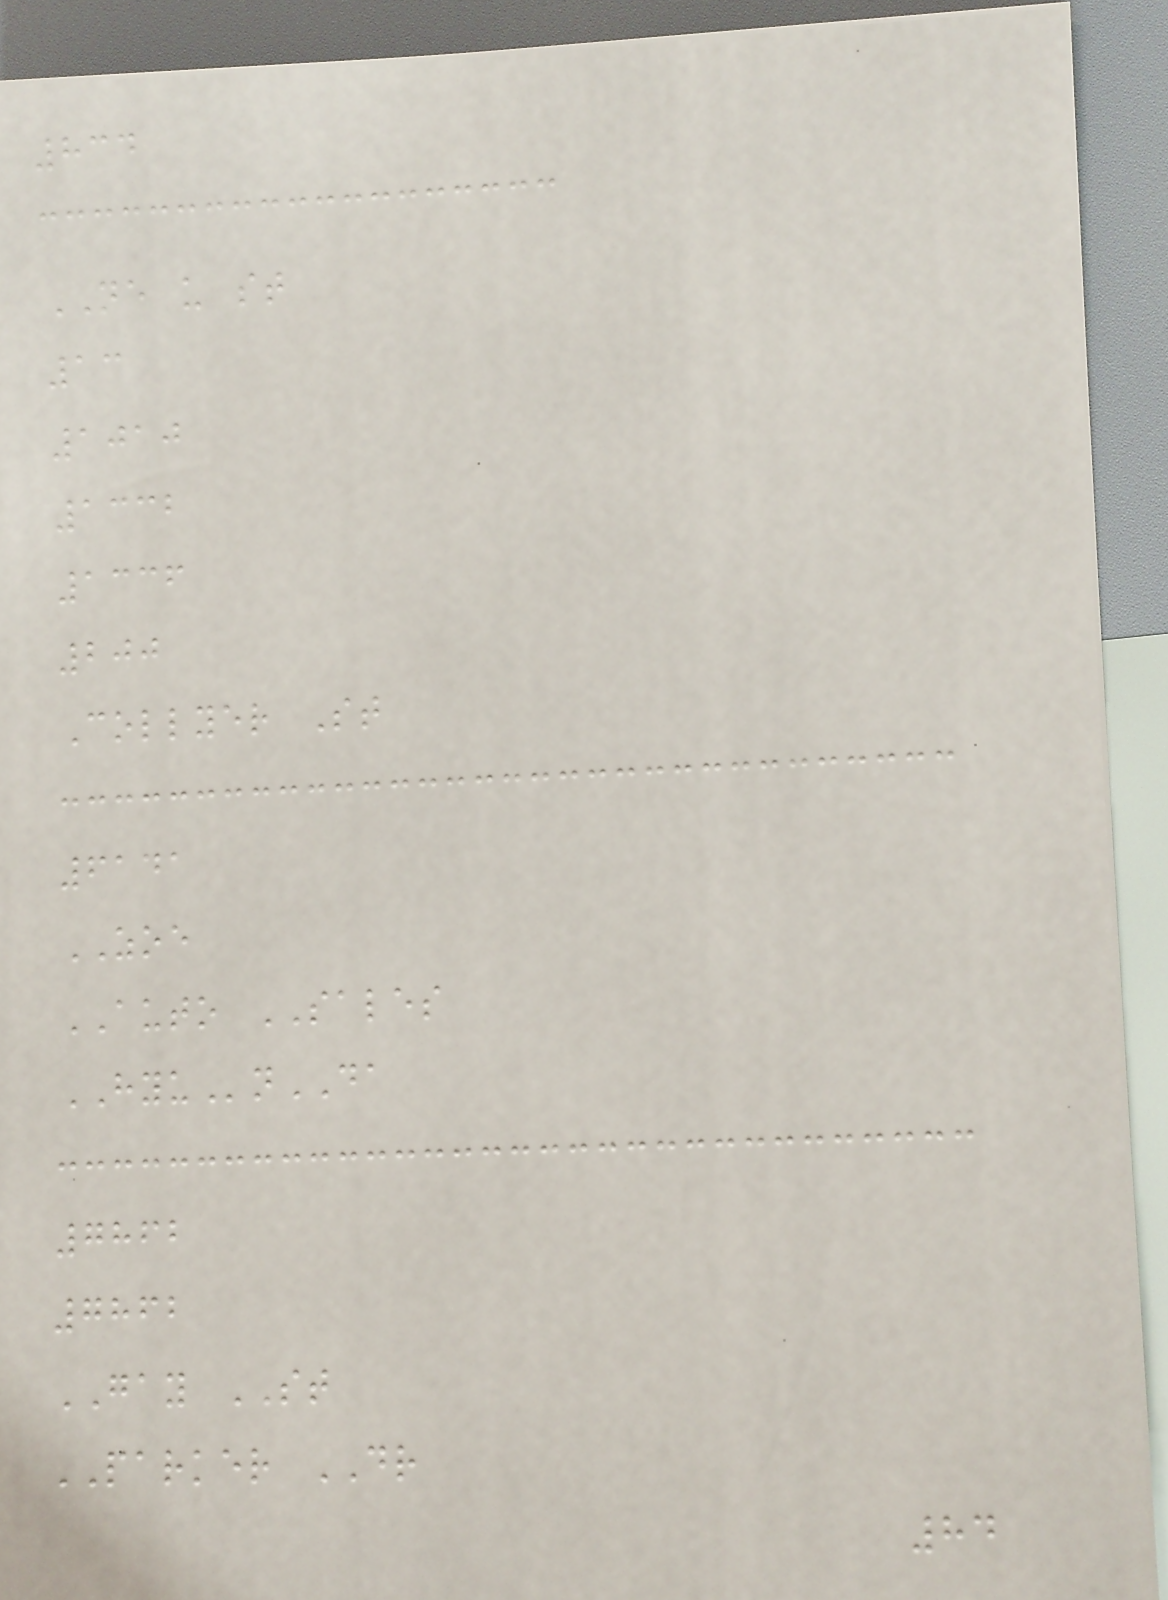834
NE u st
13
1010
1332
1336
200
Collyer St
6141
ZOE
AUTO SALES
HYUnDA
7862
7862
GAY ST
PARKER DR
84
